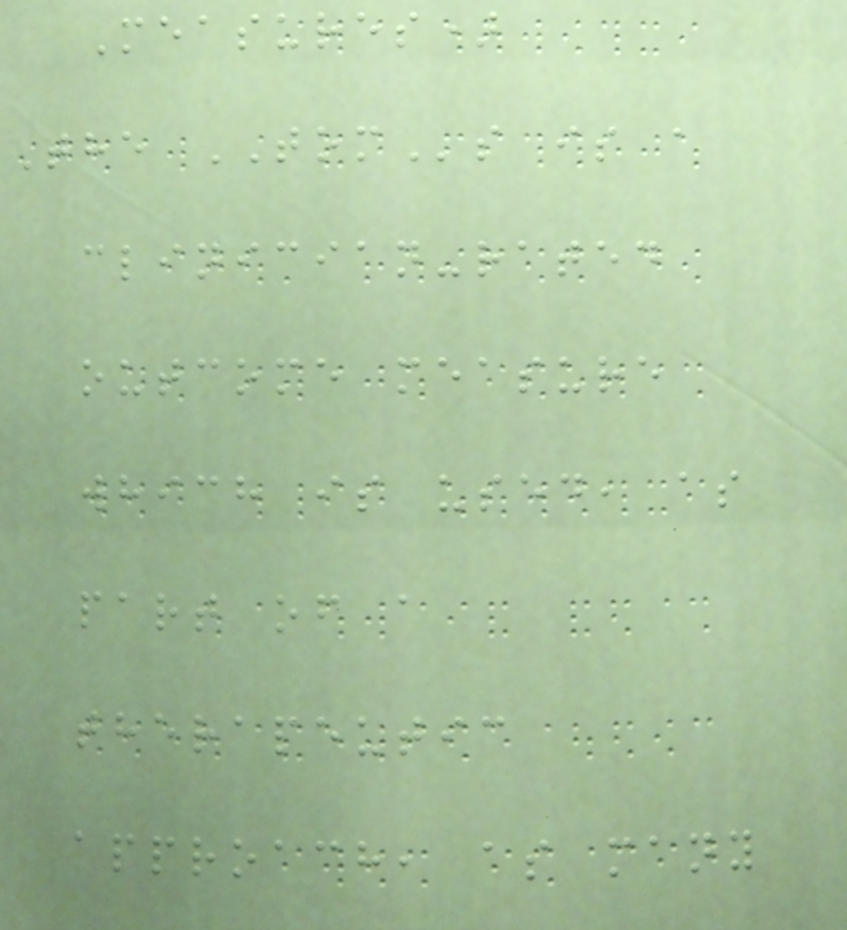Measures)
The TOMs is a
clinician-rated
outcome measure
which is used, as
part of a
therapeutic
approach, as many
